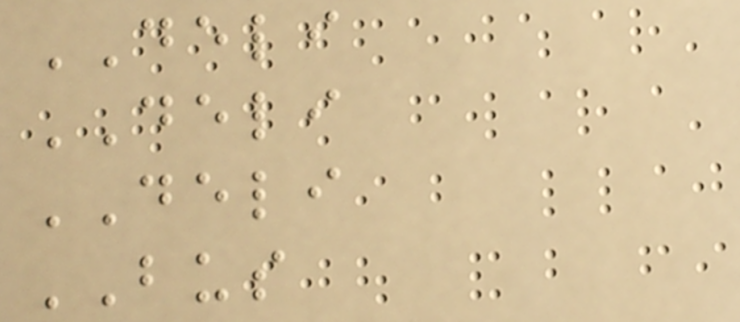DELI
DELI
DELI
BUS
